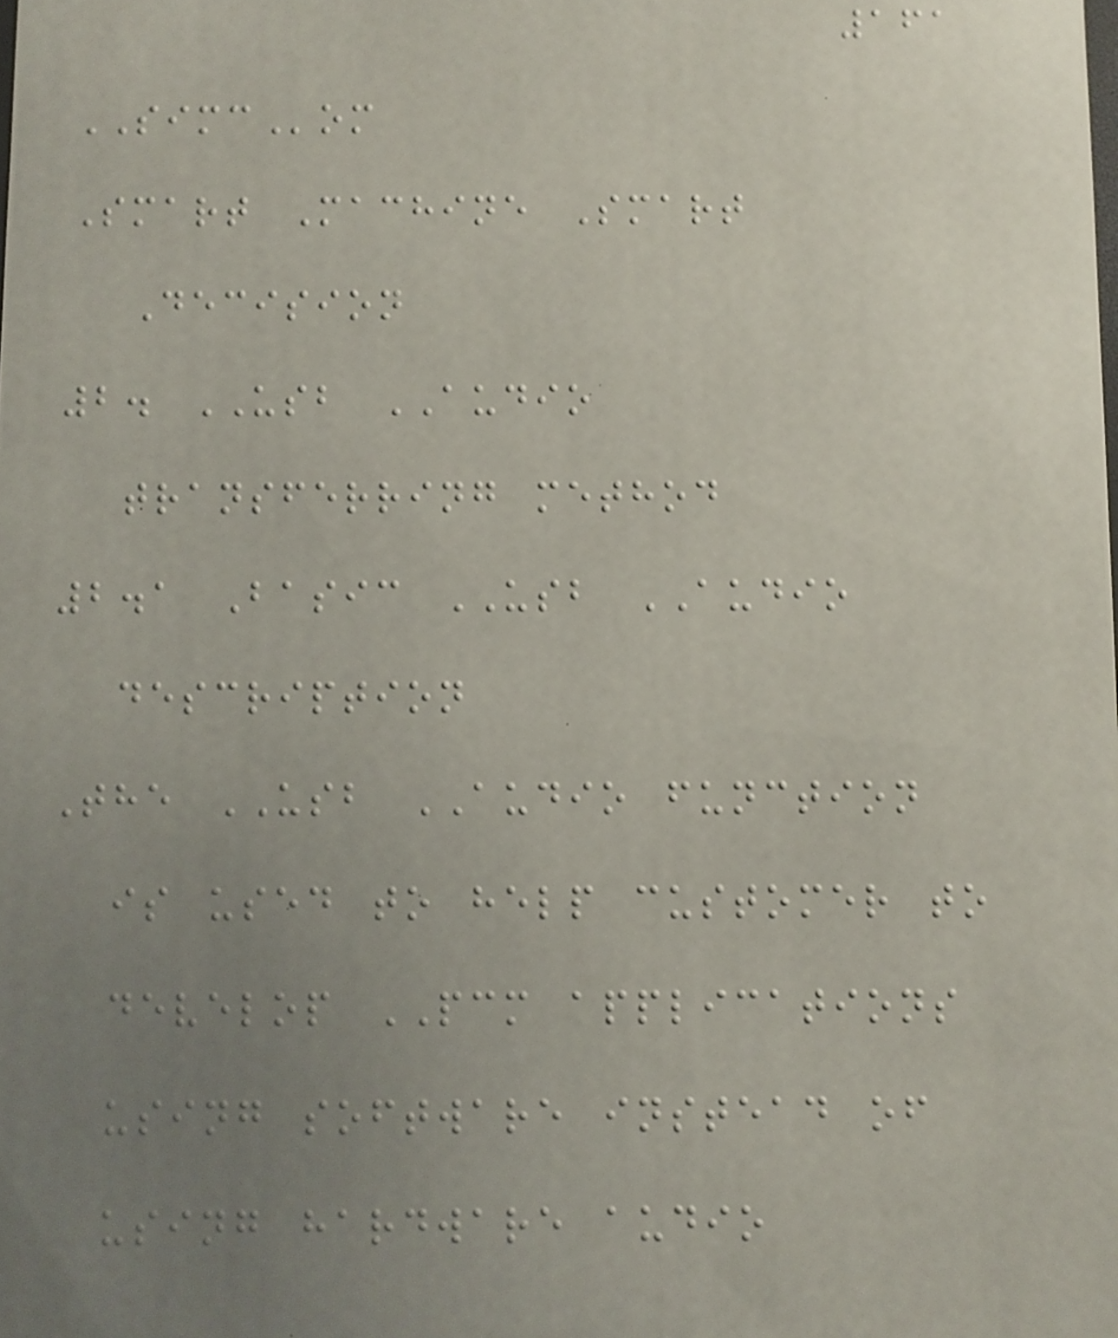161
SIMCom
Smart Machine Smart
Decision
2. USB AUDIO
transferring method
2.1 Basic USB AUDIO
description
The USB AUDIO function
is used to help customer to
develop PCM applications
using software instead of
using hardware audio
